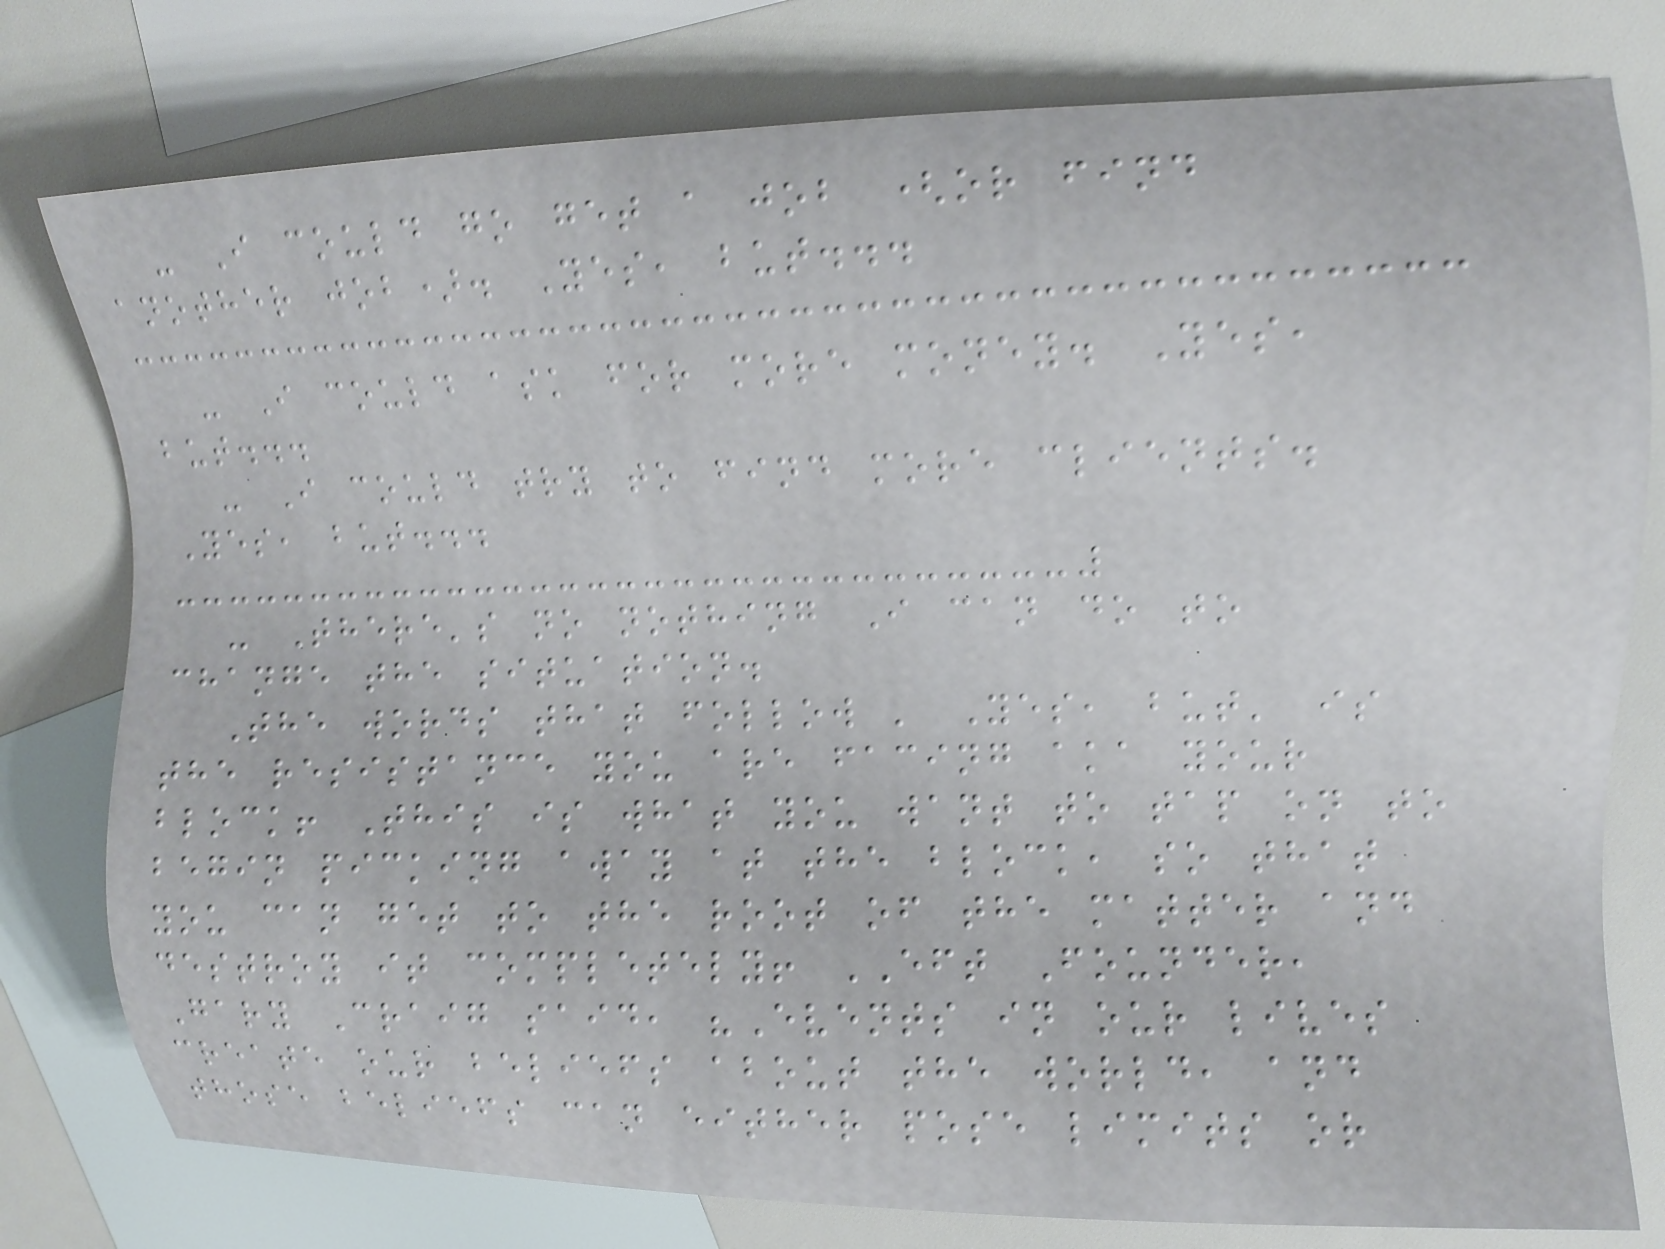- I could go get a job (or find
another job). Yes, but...
- I could ask for more money. Yes,
but...
- I could try to find more clients.
Yes, but...
- There's no nothing I can do to
change the situation.
The words that follow ' Yes, but' is
the resistance you are facing aka your
block! This is what you want to tap on to
begin picking away at the block, so that
you can get to the root of the matter and
destroy it completely! EFT Founder,
Gary Craig said, "Events in our lives
create our beliefs about the world, and
those beliefs can either pose limits or
